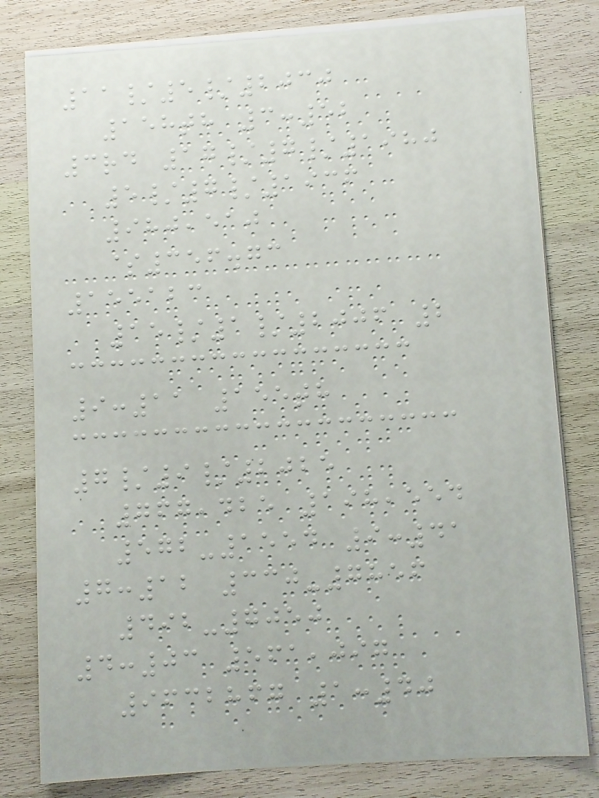11/5/2030
158th 3:52
3rd 17/7/1980
5/7/1936
980,510
$356.73
155123
15/1/2006 2
9:11 155th
7/9/2025
767,425 198,554
572-1554 9:41
7:12 330-7856
492-7050
4:03 561,097
9632867 1:40
